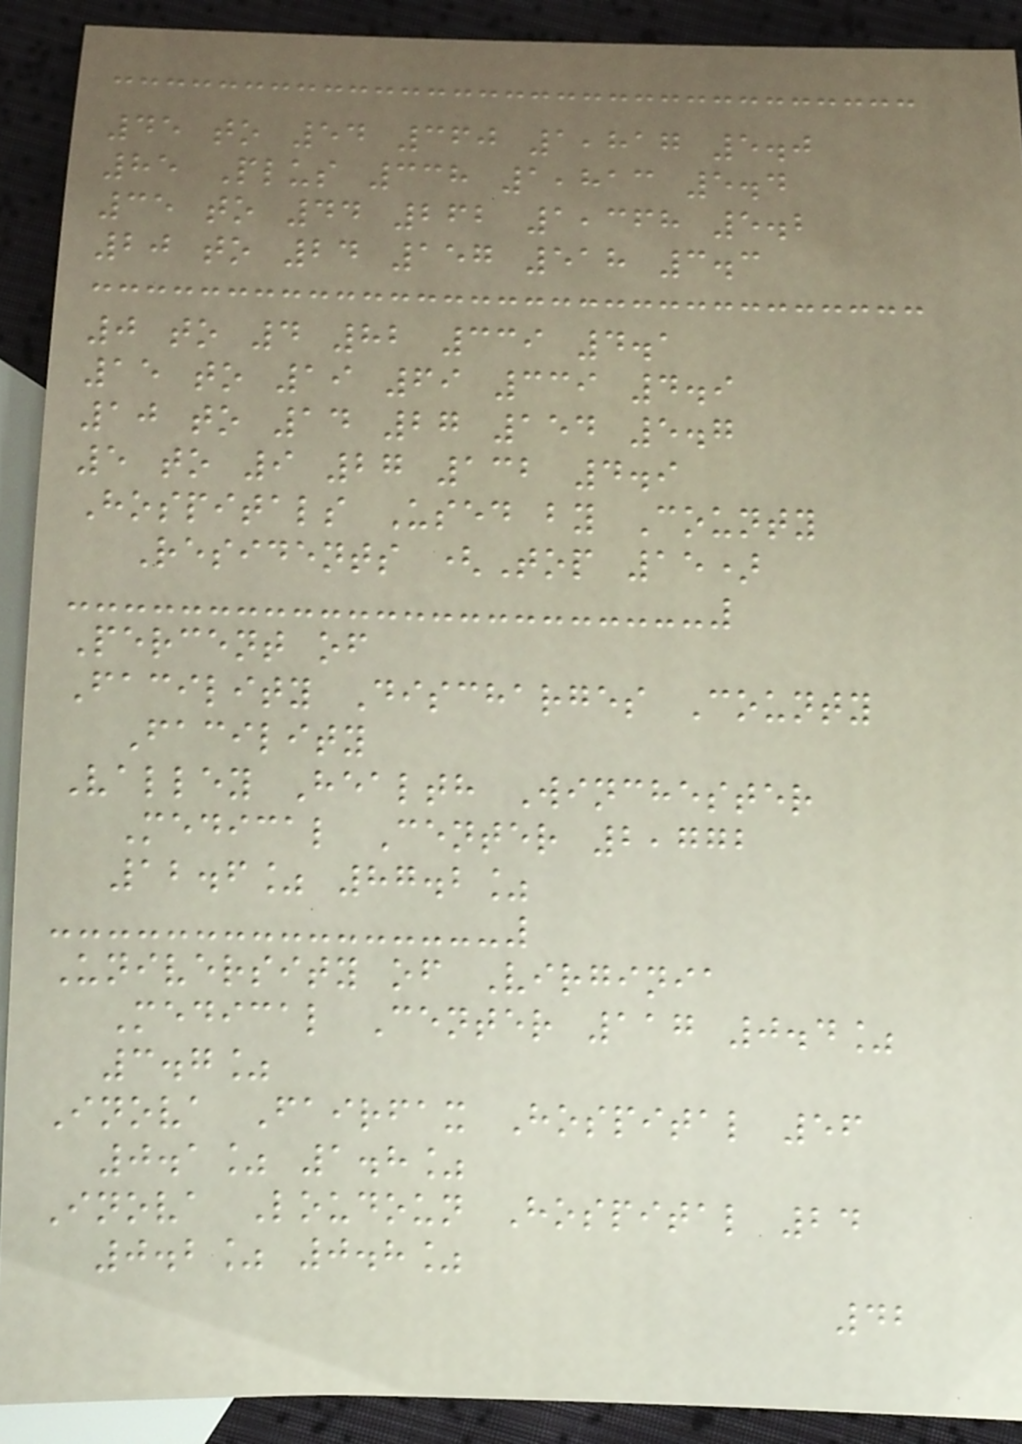45 to 54 360 1,817 5.0
85 Plus 338 1,813 5.4
35 to 44 262 1,368 5.2
20 to 24 157 518 3.3
0 to 4 82 339 4.1
15 to 19 69 339 4.9
10 to 14 27 154 5.7
5 to 9 27 132 4.9
Hospitals Used by County
Residents (Top 15)
Percent of
Facility Discharges County
Facility
Valley Health Winchester
Medical Center 2,772
12.6% 87.2%
University of Virginia
Medical Center 117 0.4%
3.7%
Inova Fairfax Hospital 56
0.1% 1.8%
Inova Loudoun Hospital 24
0.2% 0.8%
42
